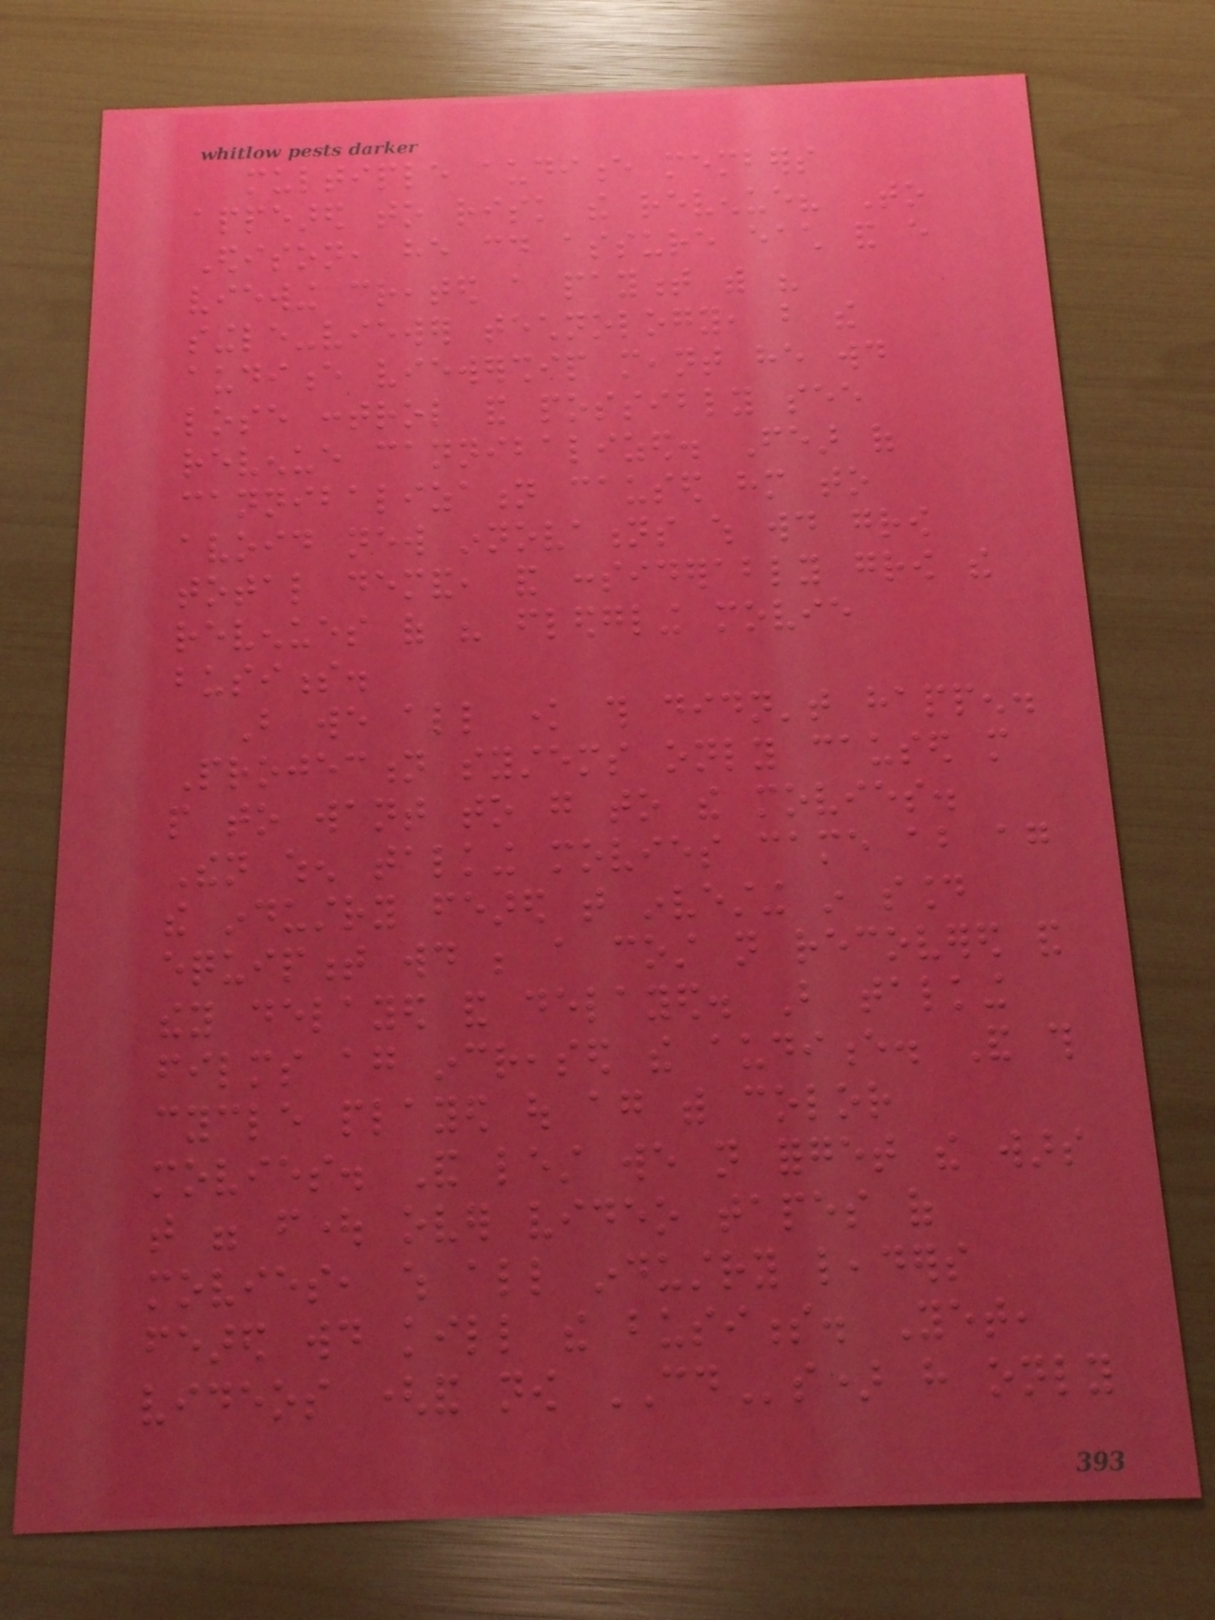multiple audience members
appeared to risk the revenue? To
Edison, he could assure each and every
viewing created a payment with his
single-viewer technology, but the
audience viewership meant he would
lose control and possibly see
revenue cannibalized. Fear of
cannibalization caused him to
avoid new innovations which would grow
total demand, and considerably grow the
revenues of his fledgling movie
business.
But we all know this didn't happen.
Projection systems only caused more
people to want to go to the movies.
Then when talking movies came about again
the industry feared that investing in sound
equipment would be a cost not recovered and
they delayed and delayed. But talking
films again increased the audience. And this
cycle played out again with color
movies. And lest we not forget the wars
that were fought over video tapes of
movies, which all industry leaders
feared would kill the business. Yet,
videos (and now CDs) have only
